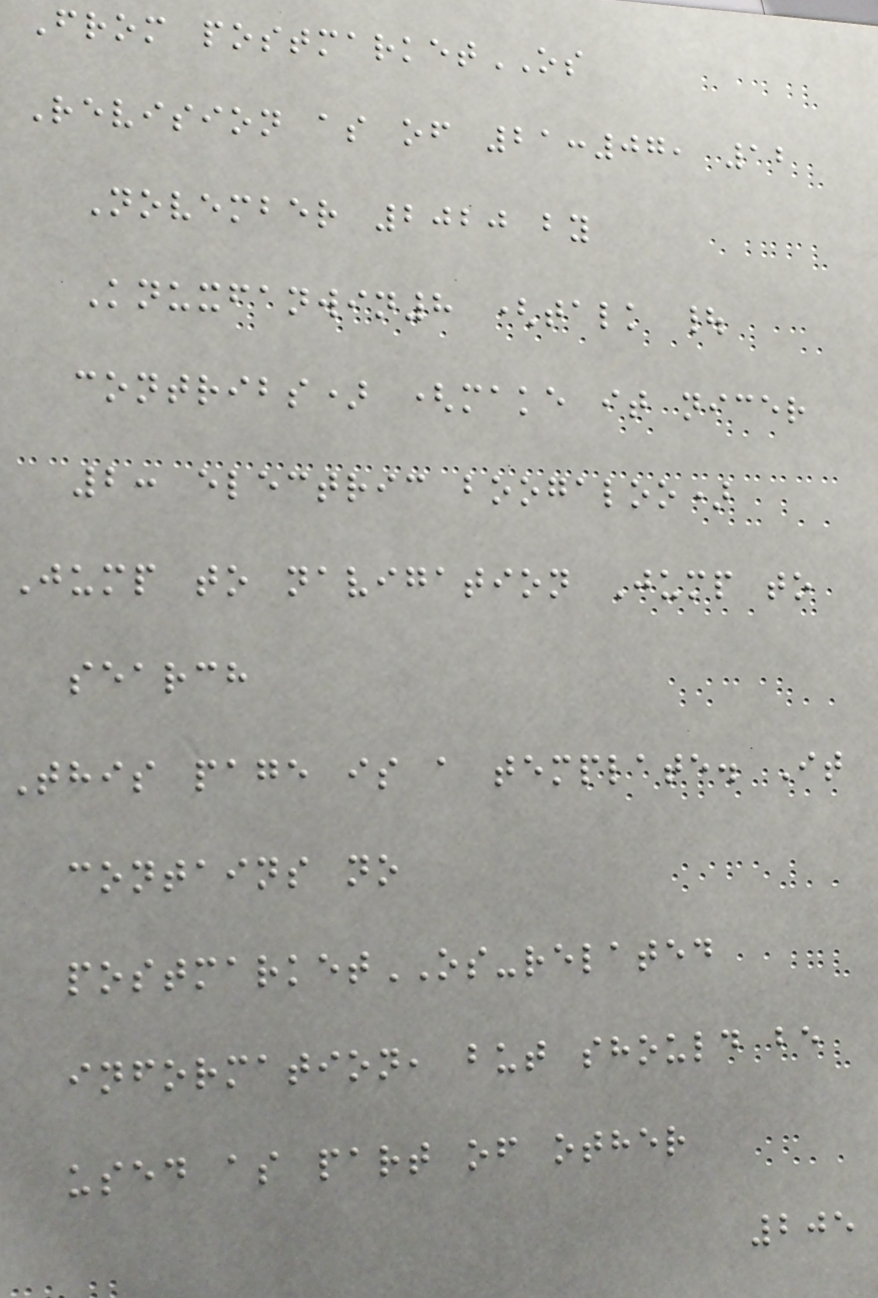From postmarketOS
Revision as of 21:07, 12
November 2020 by
Knuxfanwin8 (talk |
contribs) (make it nicer
2: electric boogaloo)
Jump to navigation Jump to
search
This page is a template. It
contains no
postmarketOS-related
information, but should be
used as part of other
205
